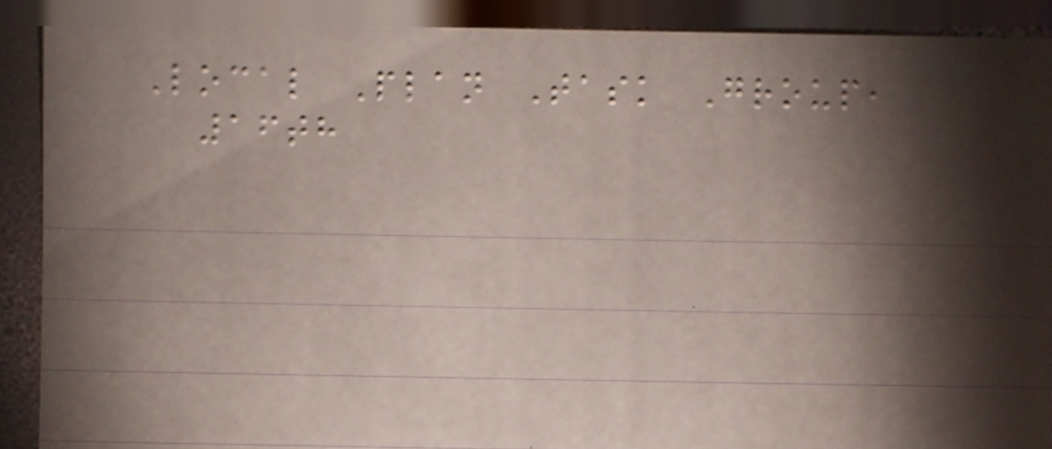Local Plan Task Group,
16th
